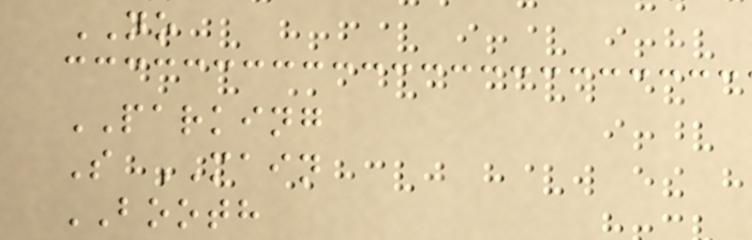NO
PARKING
S MAIN
BOOTH
